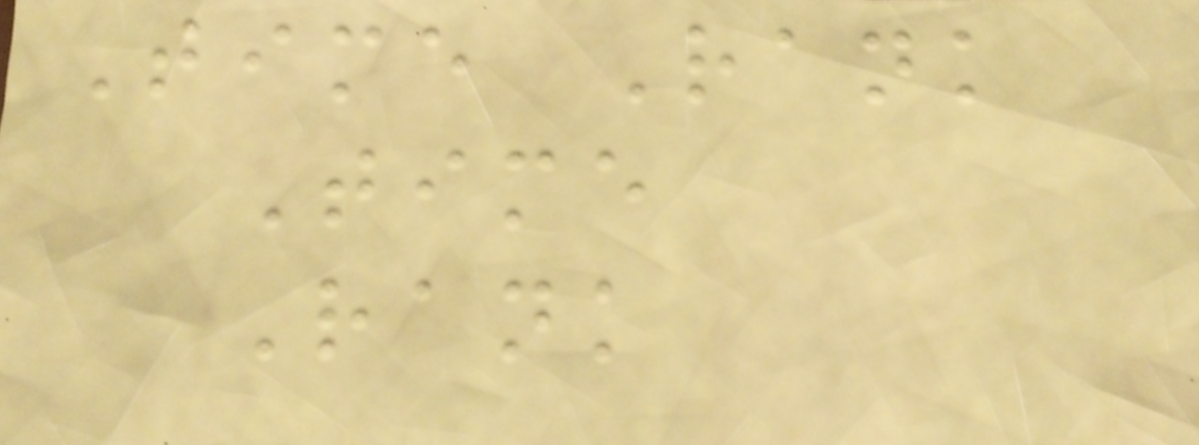Time Rank
Time
Rank
